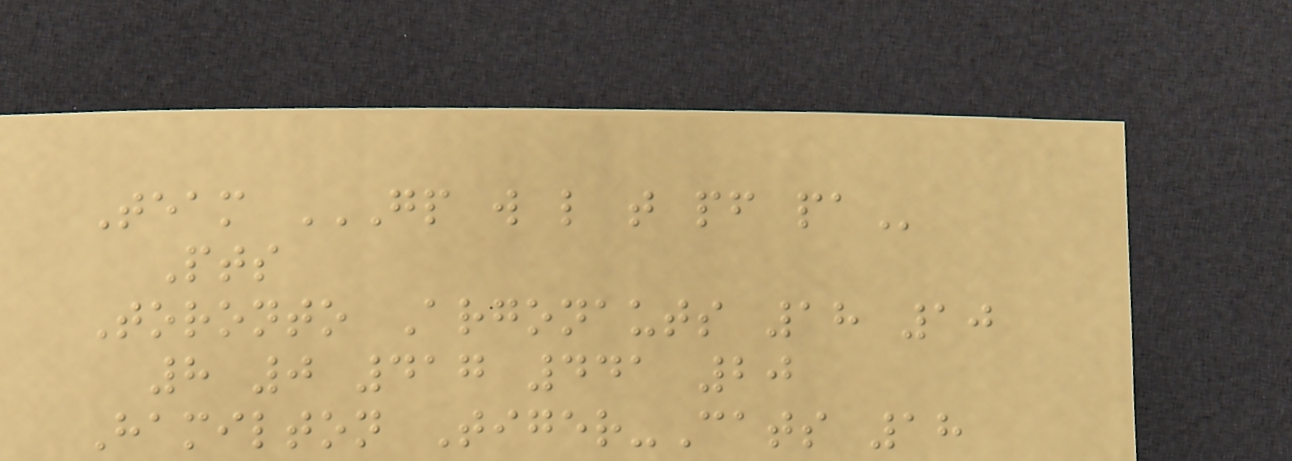Team GP W L T PF PA
Pts
Toronto Argonauts 18 10
8 0 417 441 20
Hamilton Tiger-Cats 18
